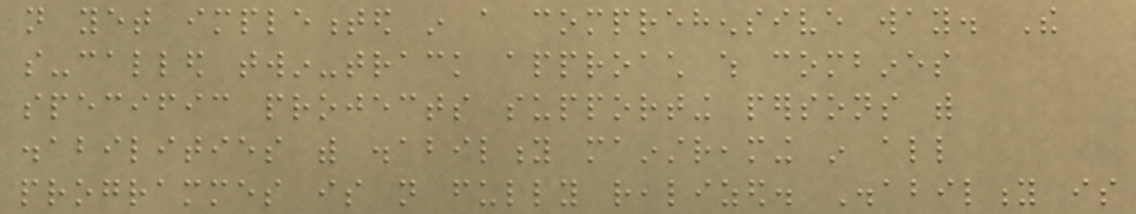not yet implemented in a comprehensive way. The
so-called twin-track approach which combines
specific projects supporting persons with
disabilities with disability mainstreaming in all
programmes is not fully realized. Disability is
